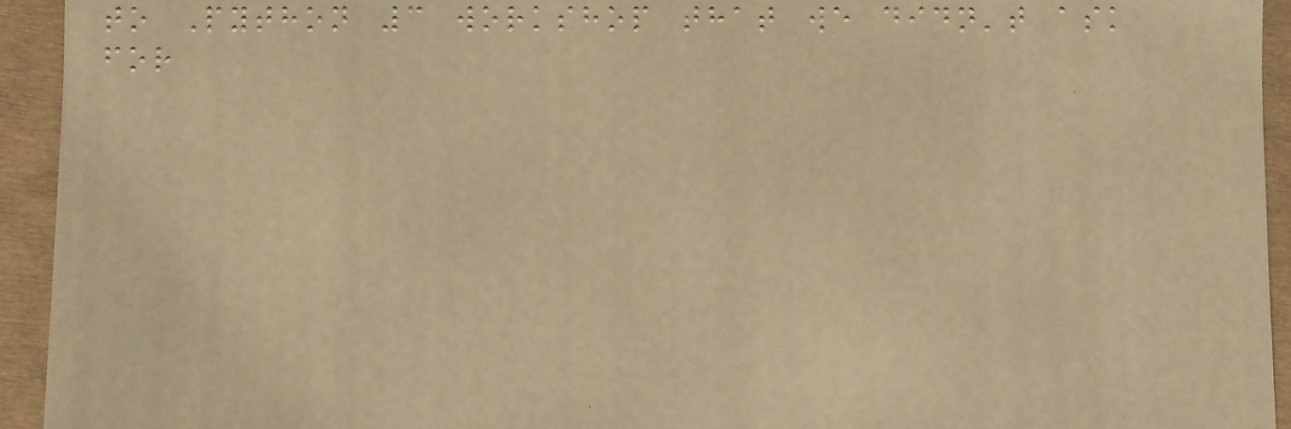to Python 3 workshop that we didn't ask
for
